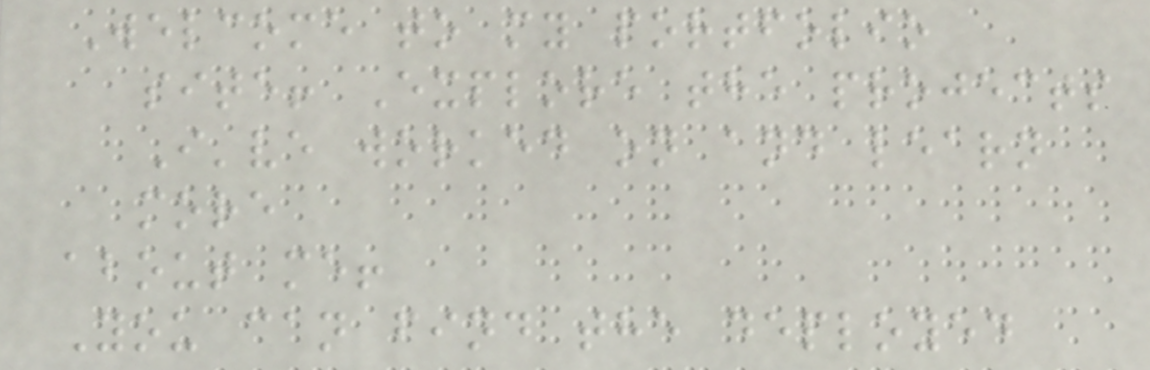Welcome to my portfolio
site! Explore the projects
I've worked on and learn
more
about me!
You can find the deployed
